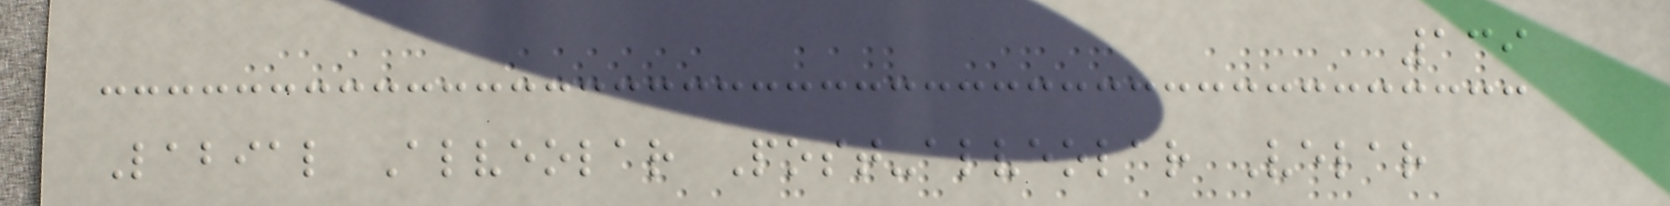139
Labial Alveolar Post-alveolar Velar
